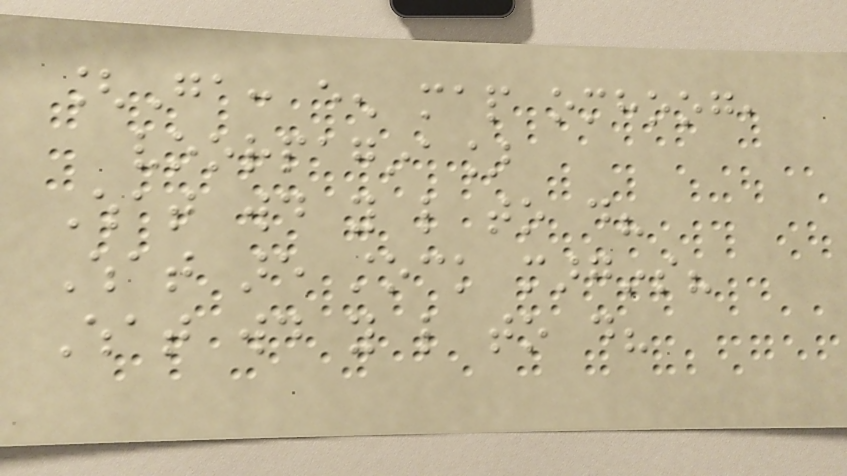[Ga: een map omhoog,
voorpagina]
What would you like to do?
What are stock margins?
What would you like to do?
